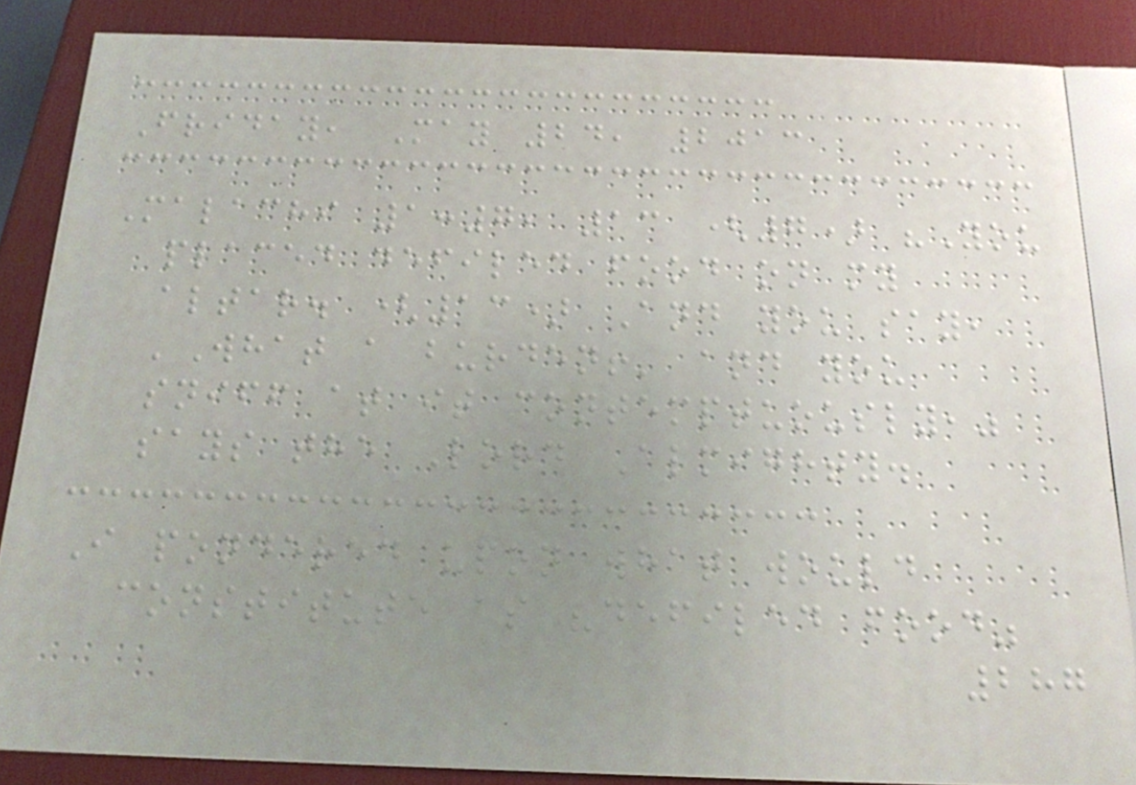Friday, May 24, 2013
Malachi 1:7, 13 (7) "You
placed defiled food on my
altar. (13) And you say,
'What a burden!' and you
sniff at it contemptuously,"
says the Lord Almighty.
I pondered upon what would
constitute as "defiled food"
287
